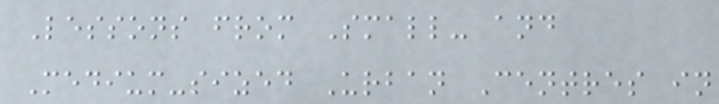Lessons from Small- and
Medium-sized Urban Centres in
